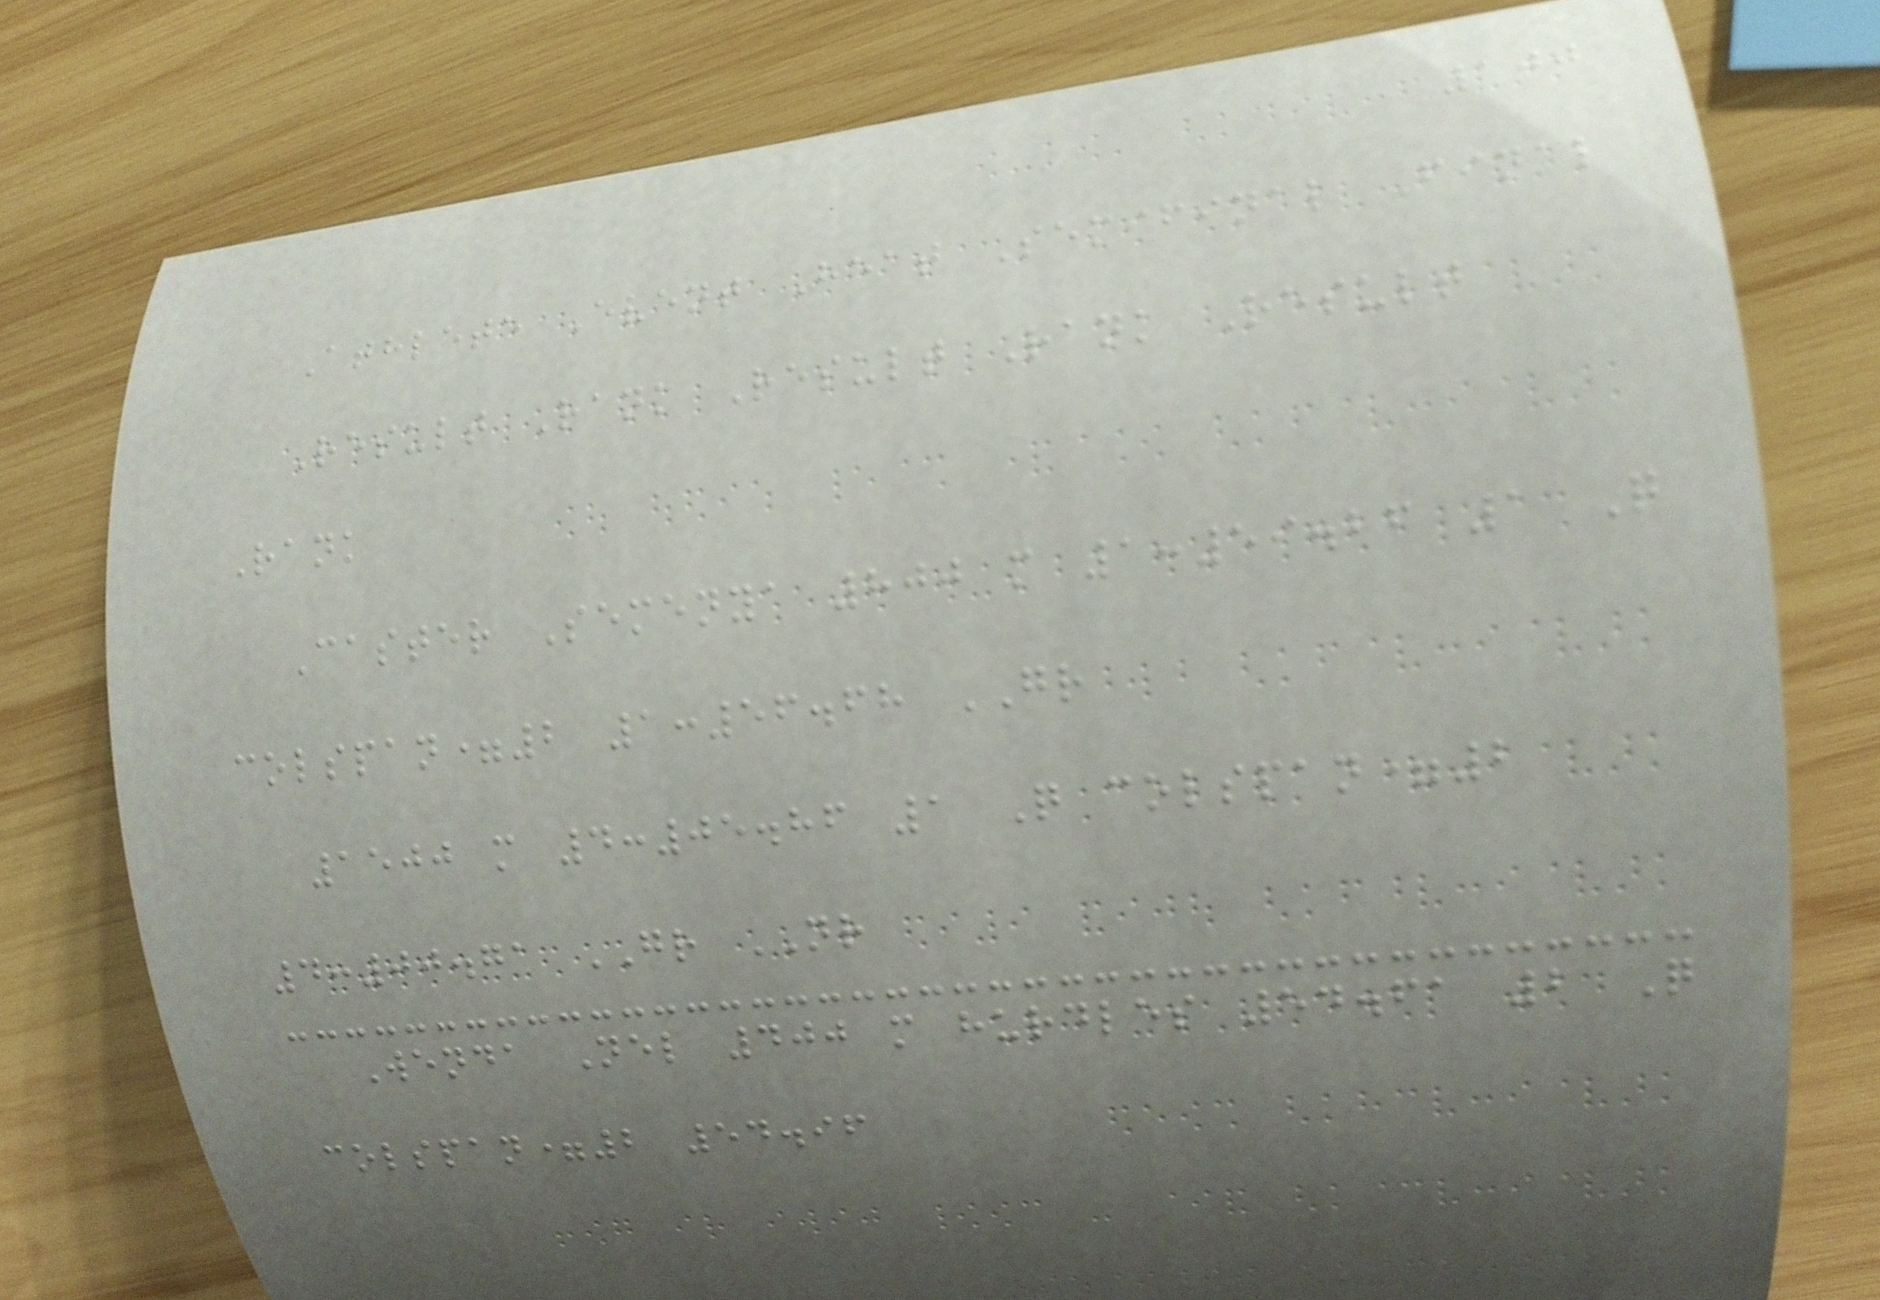100
Athlete Event Heat Semifinal Final
Result Rank Result Rank Result
Rank
Caster Semenya 800 m 1:59.26 1 Q
colspan=2 1:56.68 GR
1500 m 4:05.86 1 Q colspan=2
4:00.71 GR NR
Wenda Nel 400 m hurdles 54.61 2 Q
colspan=2 54.96
